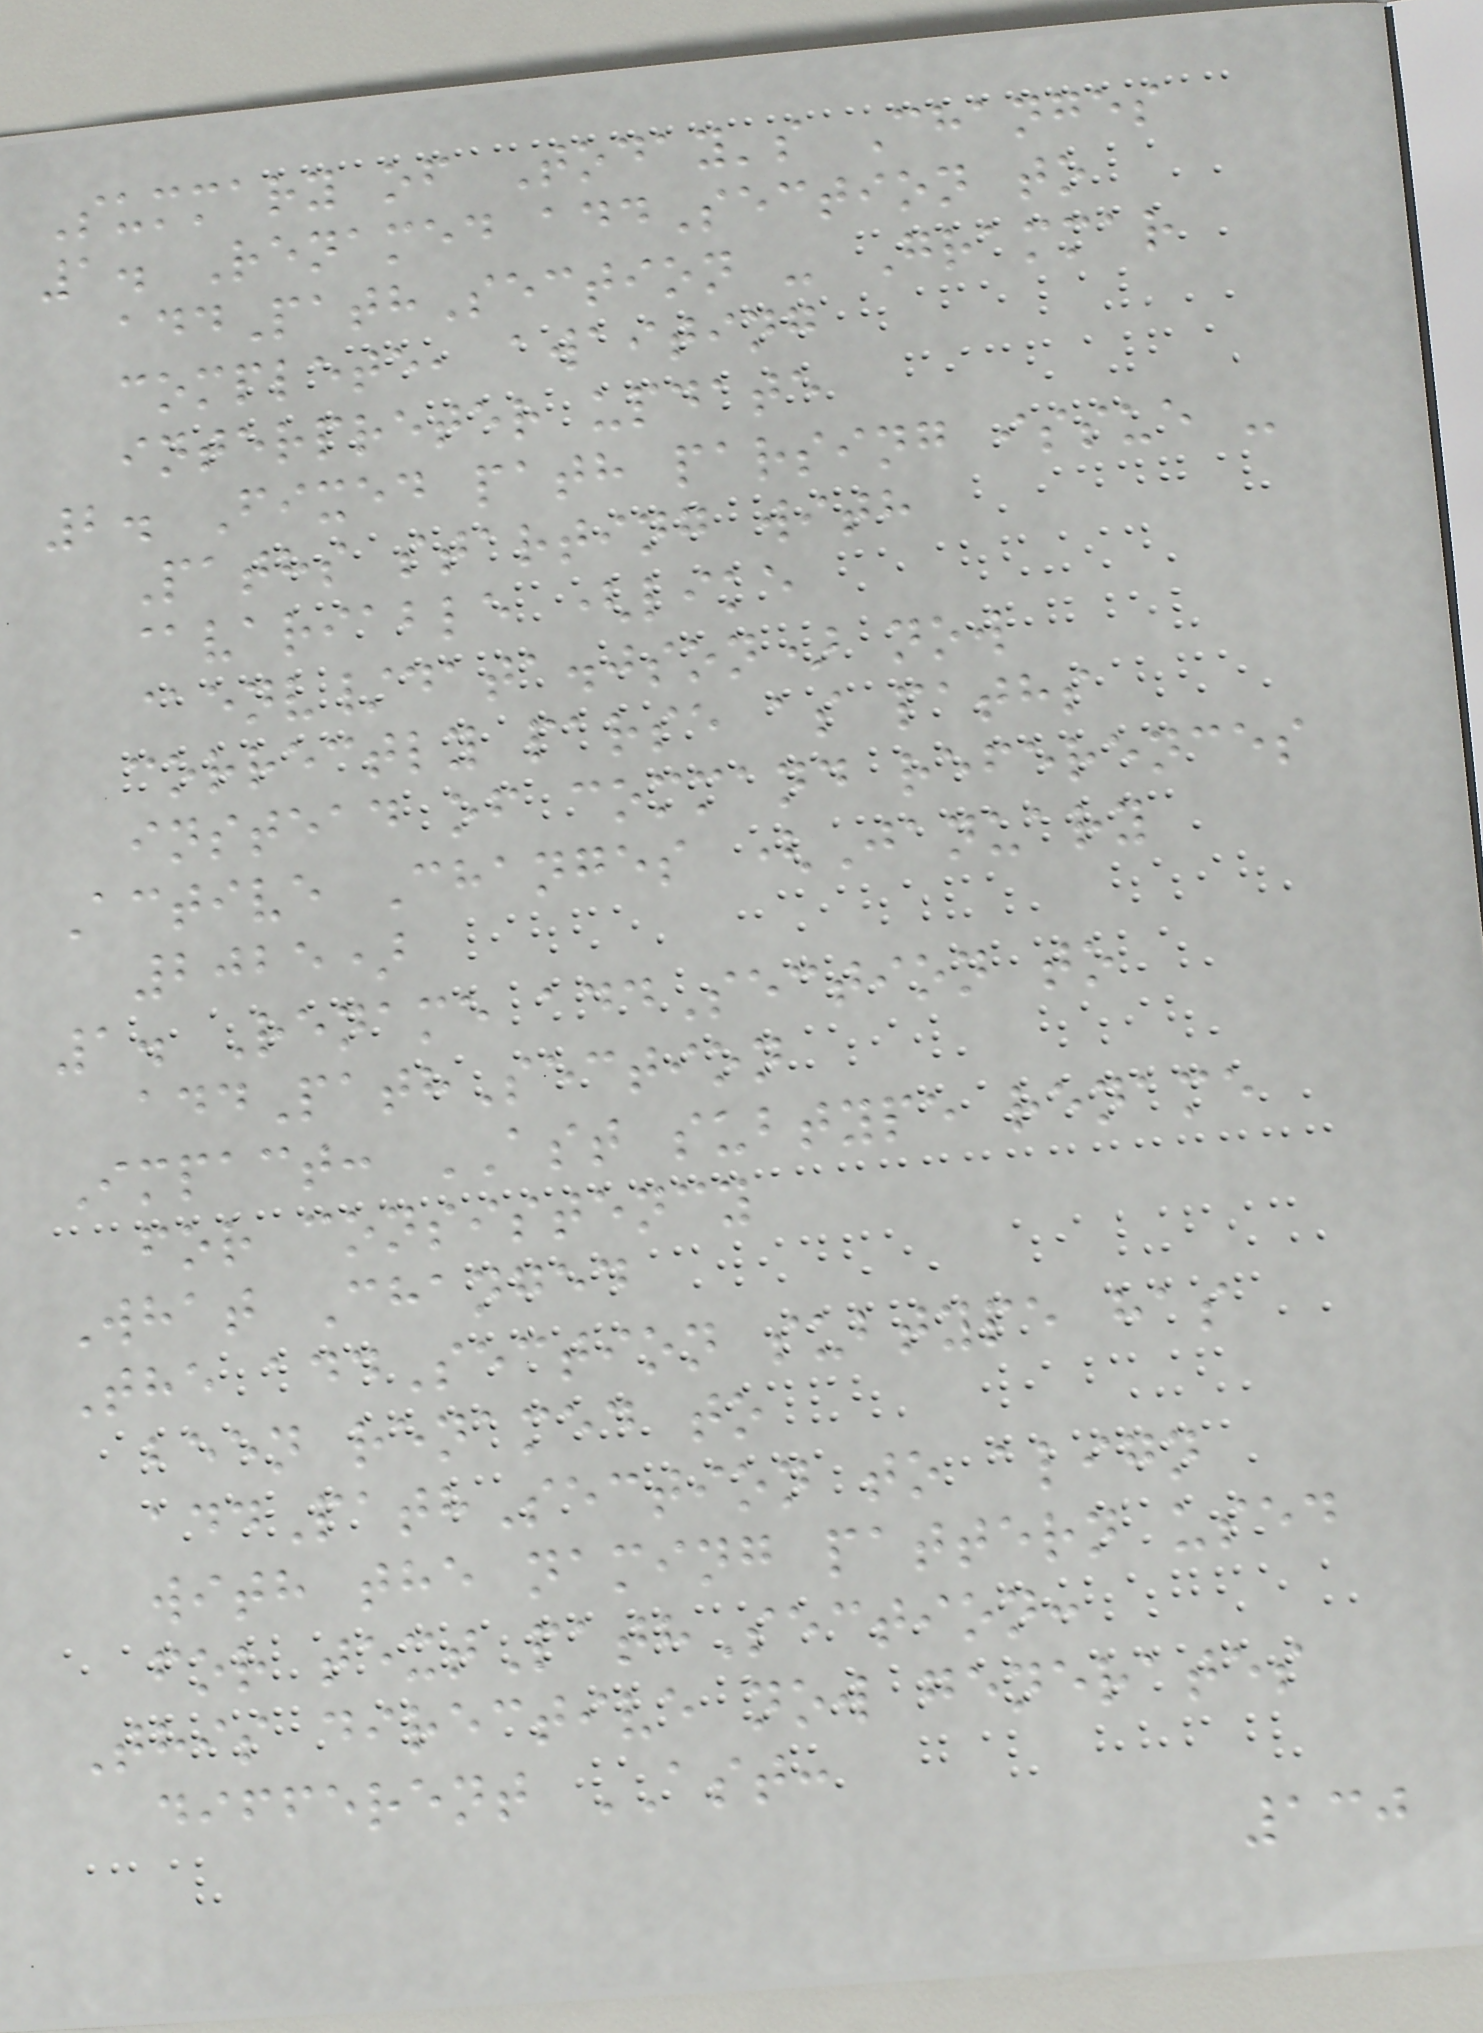Summary of Today's Changes
1. Renamed addSection to
addPathSection - Grammar
complete, awaiting
interpreter update
2. Fixed path parsing issue -
Paths starting with
@variable (like
@env/data.json) now
correctly parse as paths
instead of command references
Active Changes (January
2025)
1. Rename addSection to
addPathSection
Impact: AST subtype rename
for consistency
What Changed
The addSection subtype has
been renamed to
addPathSection to align
with the naming pattern used
for textPathSection:
This directive now generates
different AST:
130
